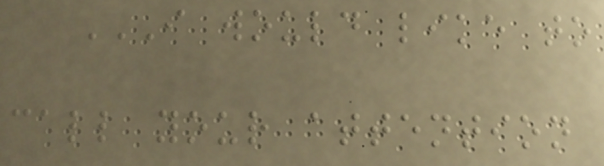I WOULD LIKE TO
CALL YOUR ATTENTION
